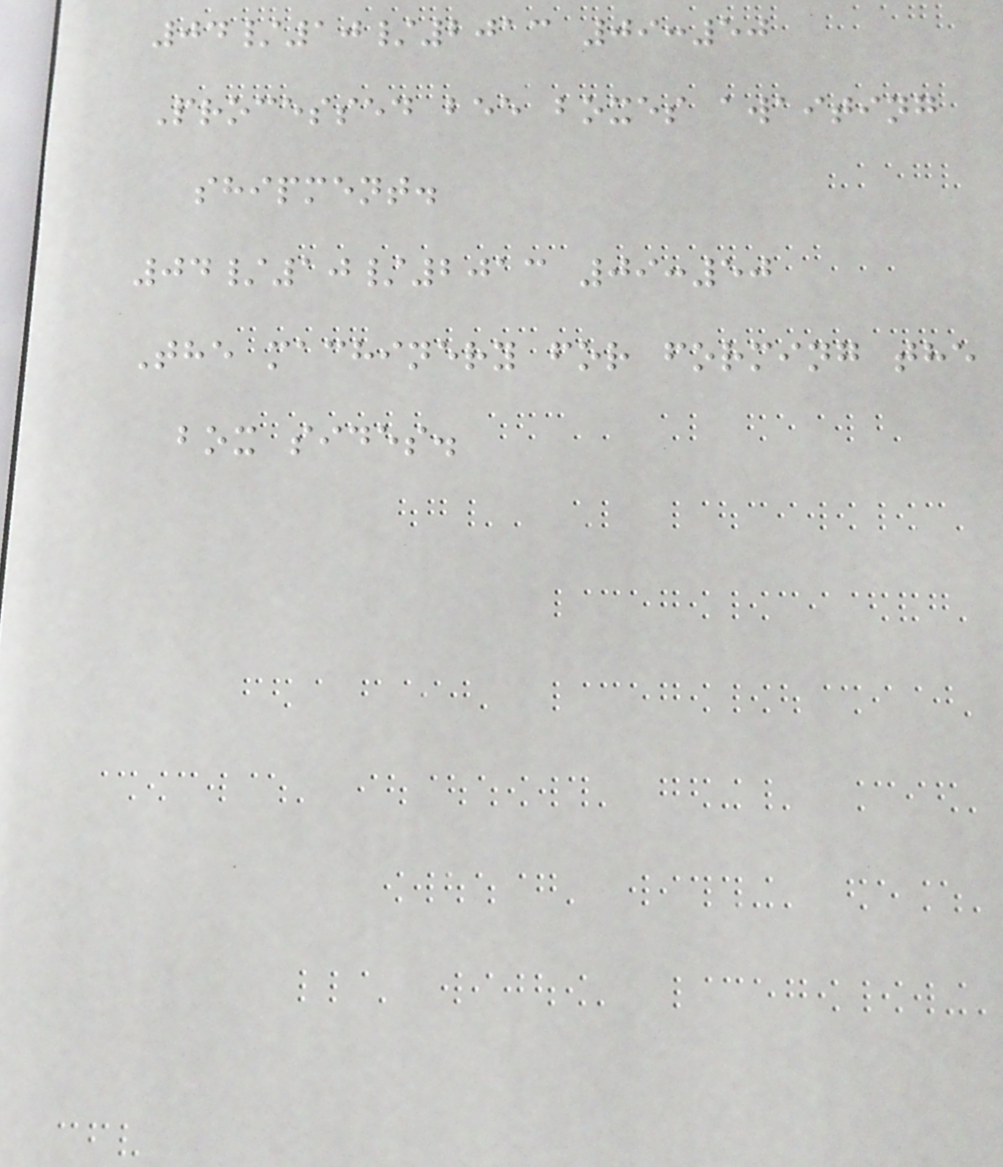04/10/2013 09:50
Processed bee boxes awaiting
shipment.
04/10/2013 09:50
The machinery for forming the
box sides.
